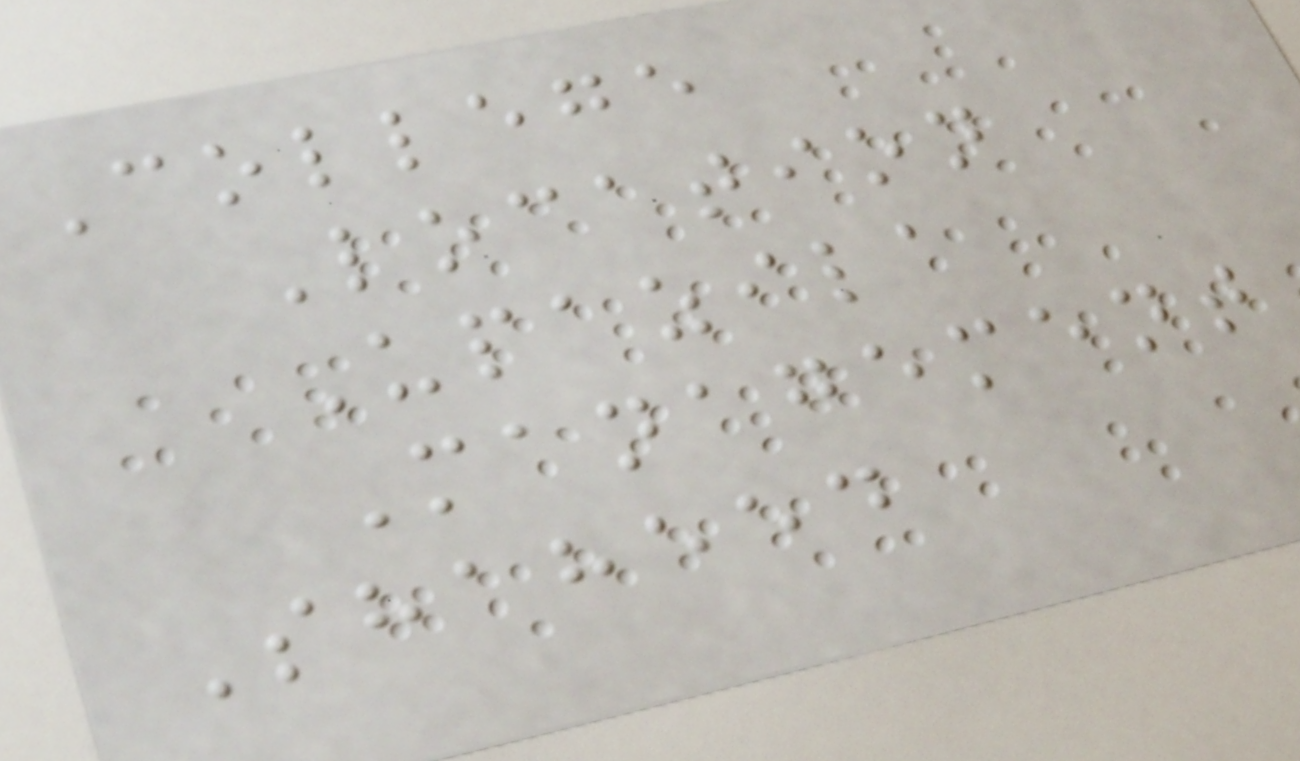College
Location
Upazila
Management
Shaheed
